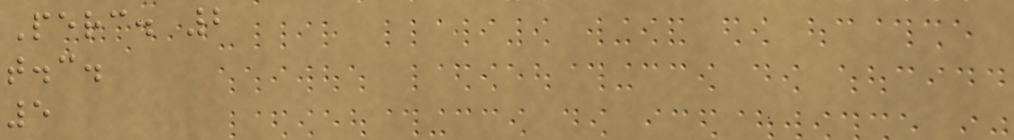Perc. 2
t.c.
5
